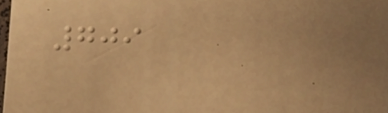709
